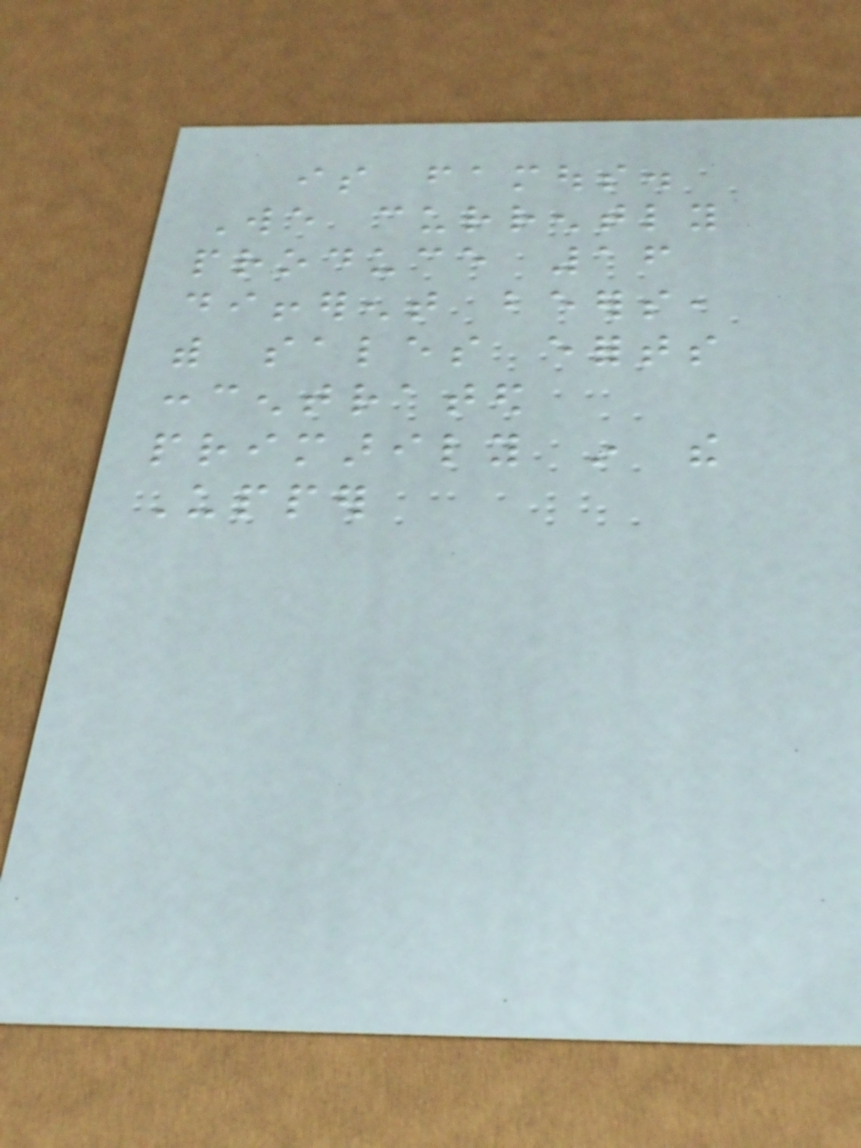is famous.
We currently
produce 16
different beers,
with sales eforts
concentrated
primarily in the
Upper
